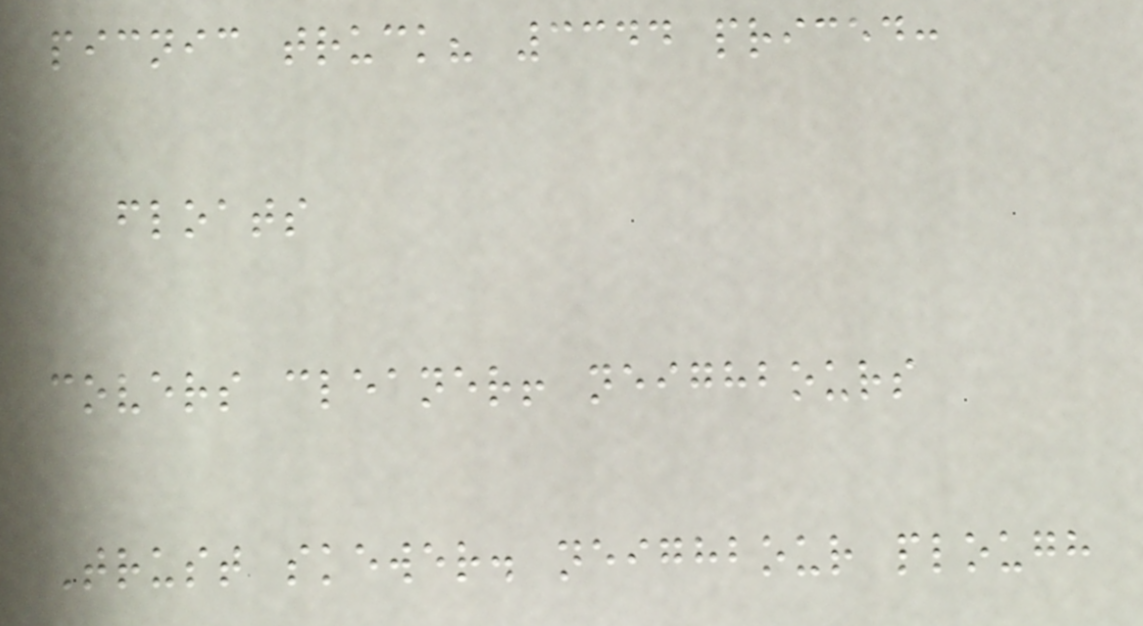picnic truck? 3344 priced:
floats
covers cleaner! neighbours
Trust skewer. neighbour plough
